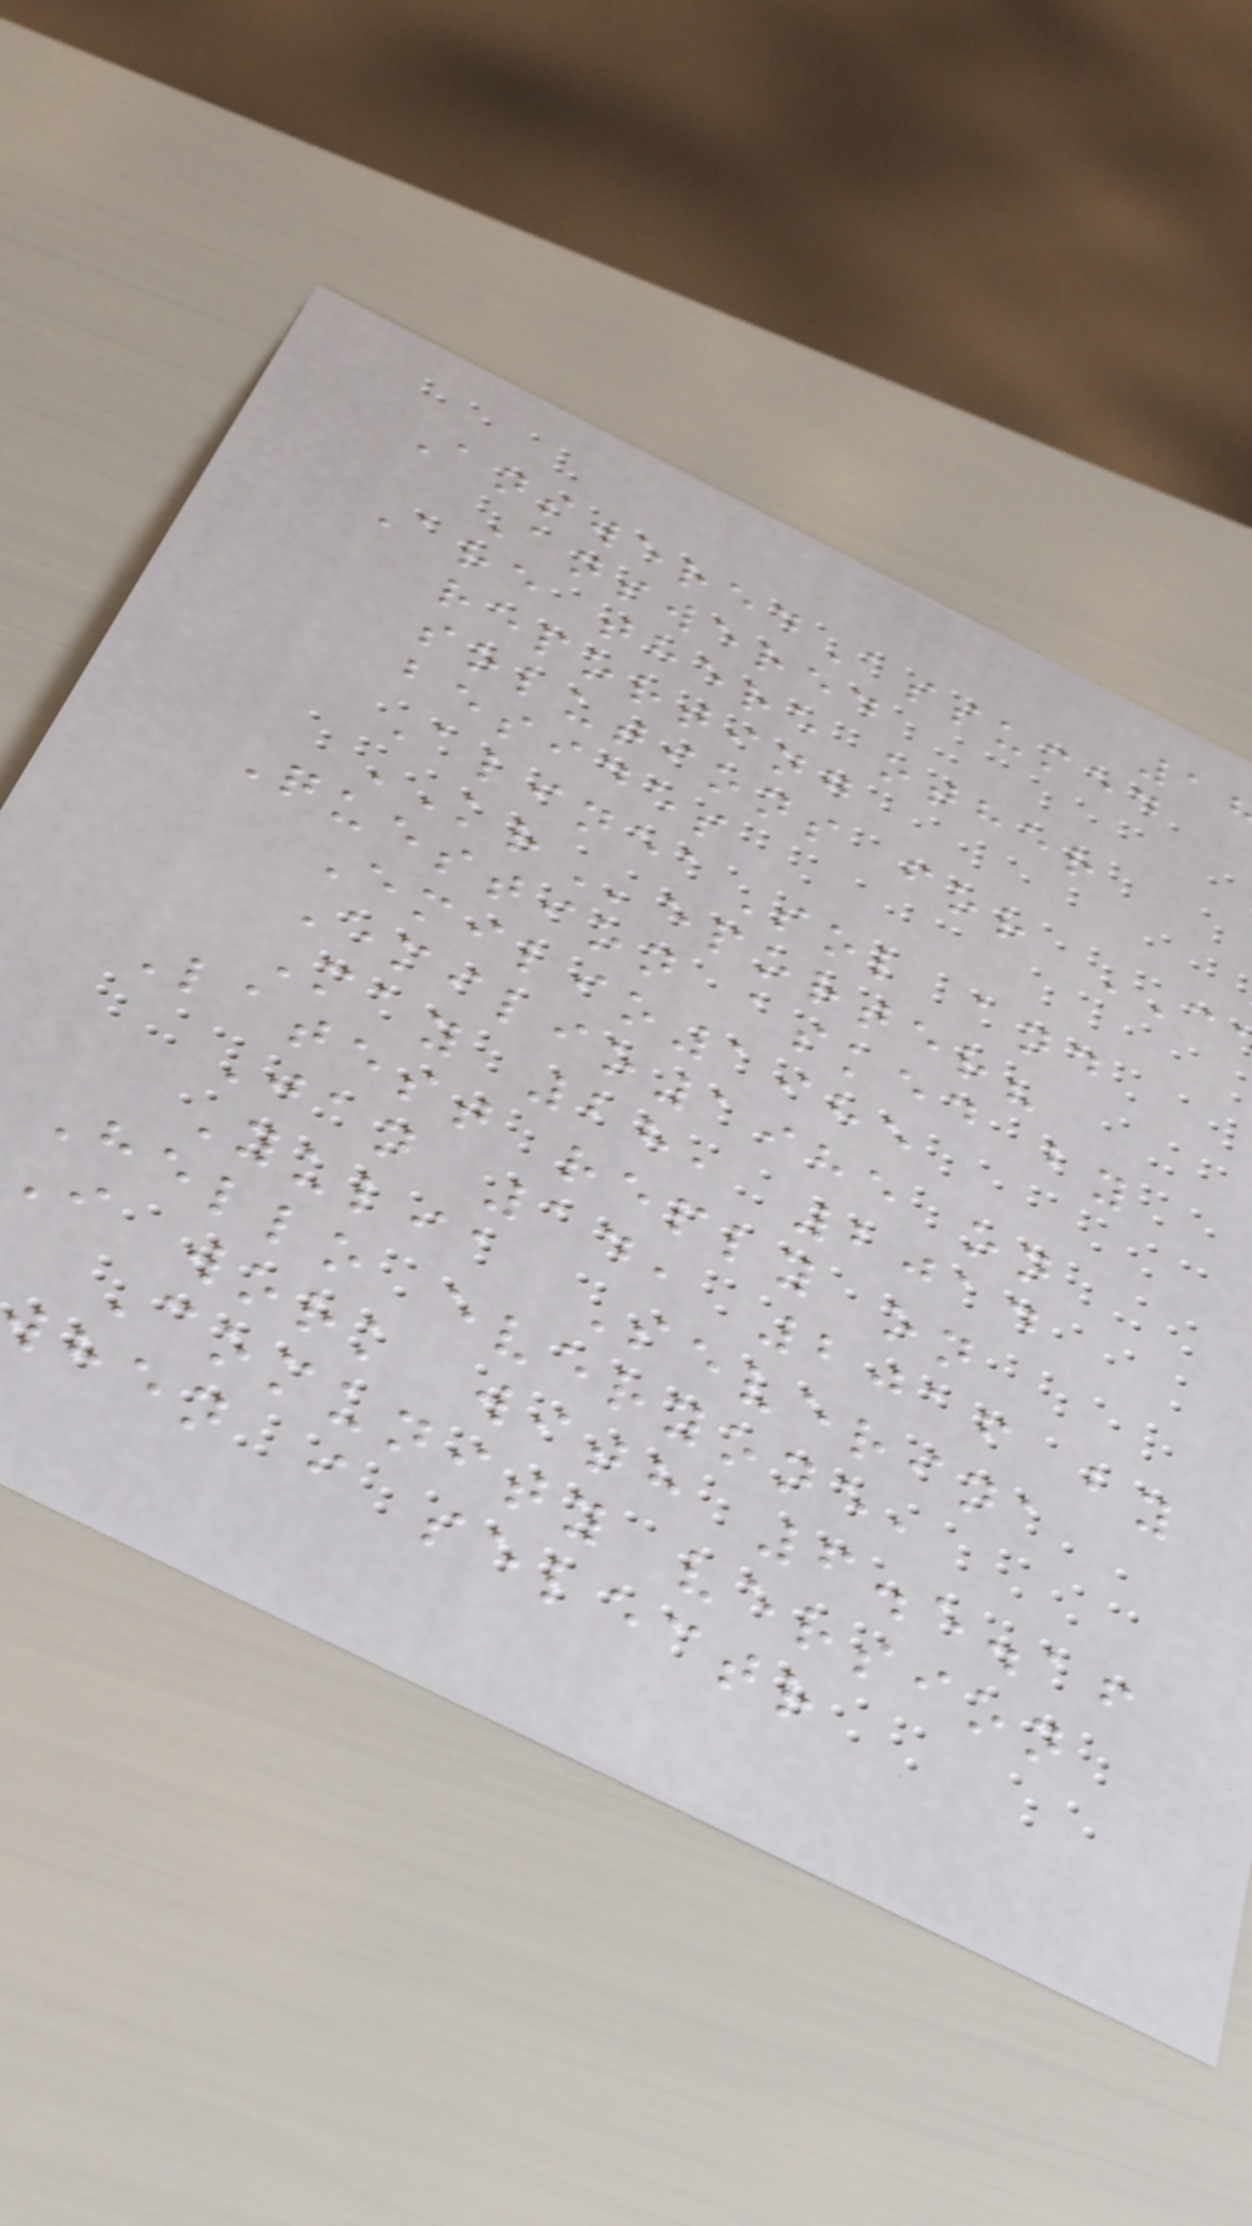AnsweredAssumed
Answered
Are there other
reporting
solutions for
besides
AlineaSol and
KReporter?
Question asked by
Emilio1985
Emilio1985 on
May 28, 2014
Latest reply on
Jan 14, 2016 by
Yulia Severina
Hello everyone,
I work with 6.5.16
Comunity version
hen i selectr
